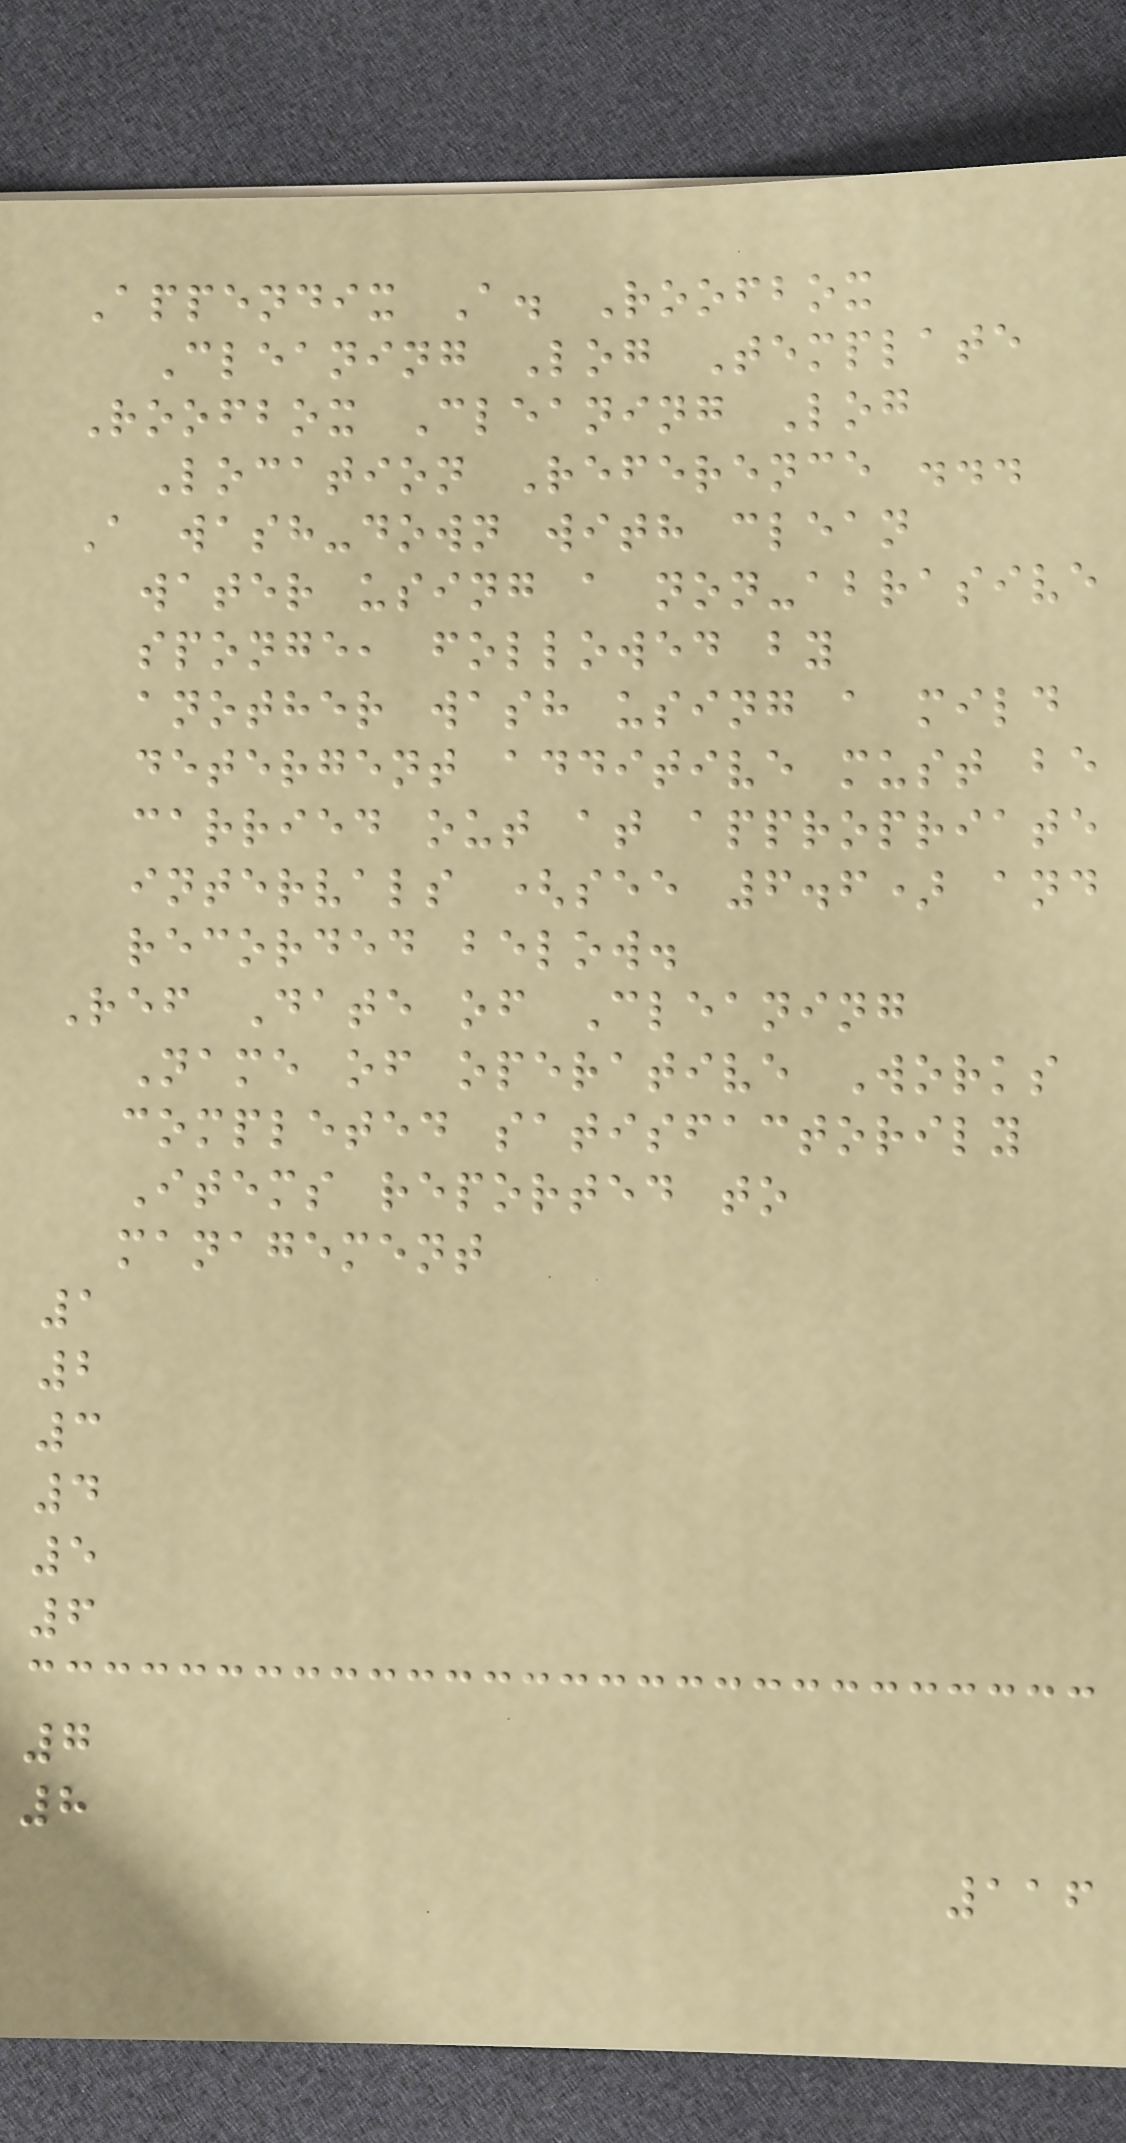Appendix A. Roofbox
Cleaning Log Template
Roofbox Cleaning Log
Location Reference ...
A wash-down with clean
water using a non-abrasive
sponge, followed by
another wash using a mild
detergent additive must be
carried out at appropriate
intervals (see 6.6) and
recorded below.
Ref Date of Cleaning
Name of operative Works
completed satisfactorily
Items reported to
management
1
2
3
4
5
6
7
8
116
